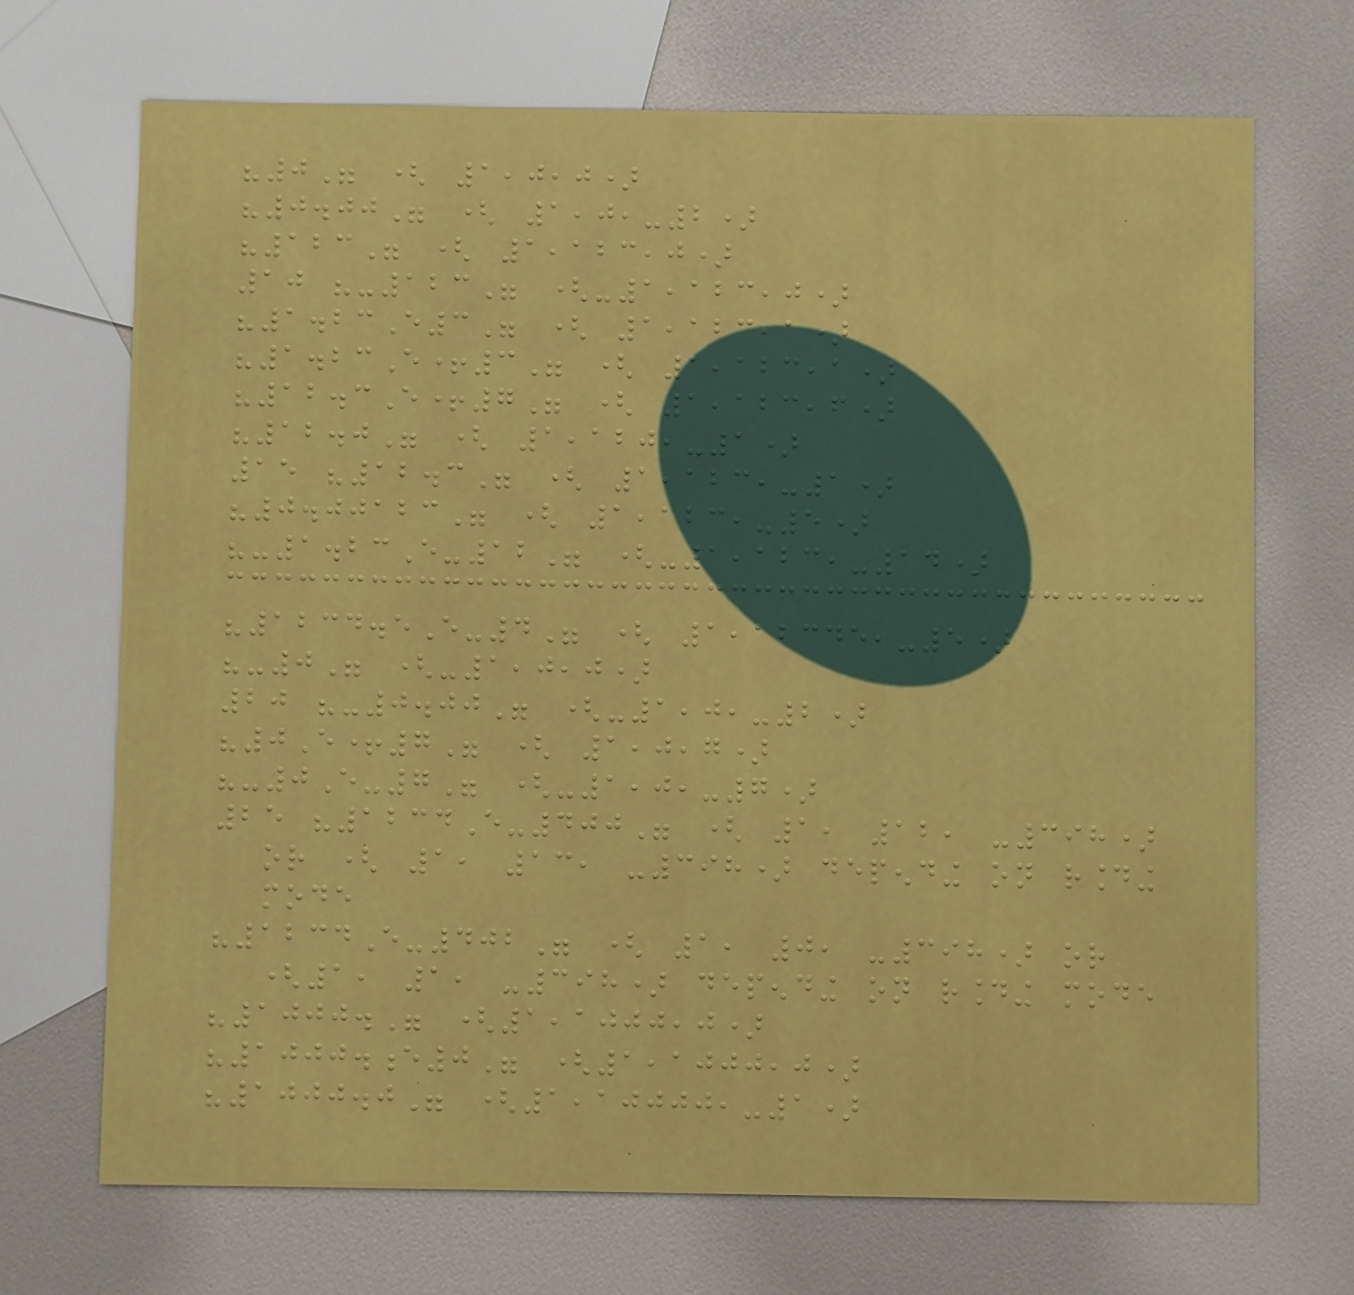"0" ( 1,0,0)
"0.00" ( 1,0,-2)
"123" ( 1,123,0)
10 "-123" (-1,123,0)
"1.23E3" ( 1,123,1)
"1.23E+3" ( 1,123,1)
"12.3E+7" ( 1,123,6)
"12.0" ( 1,120,-1)
15 "12.3" ( 1,123,-1)
"0.00123" ( 1,123,-5)
"-1.23E-12" (-1,123,-14)
"1234.5E-4" ( 1,12345,-5)
"-0" (-1,0,0)
20 "-0.00" (-1,0,-2)
"0E+7" ( 1,0,7)
"-0E-7" (-1,0,-7)
25 "1234E-400" ( 1, 12, -398)
or ( 1, 13, -398) depending on rounding
mode
"1234E-402" ( 1, 0, -398) or
(1, 1, -398) depending on rounding mode
"1000." (1,1000,0)
"1000.e0" (1,1000,0)
"1000.0" (1,10000,-1)
